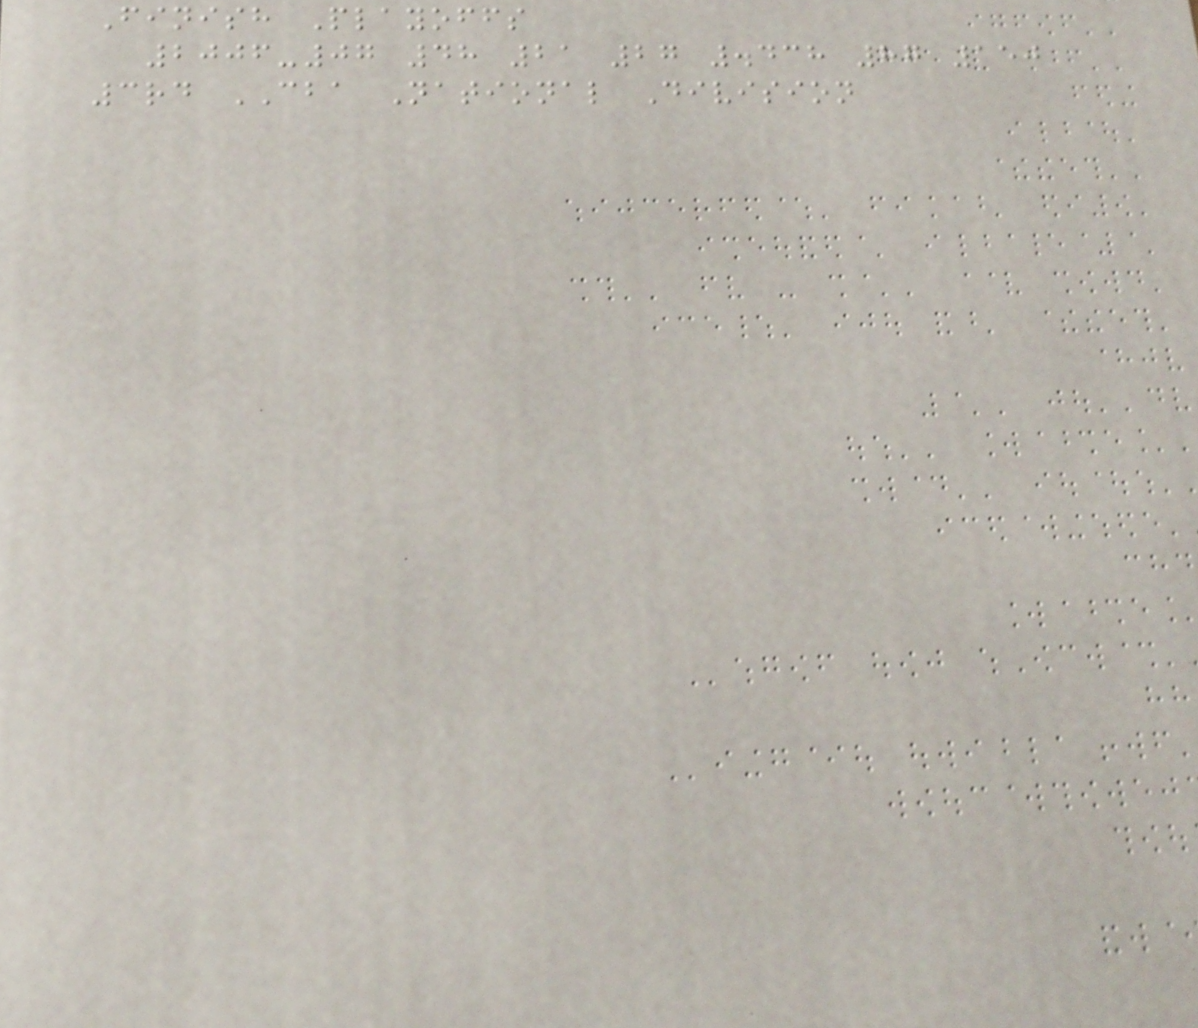Finish Playoffs
2006-07 48 21 27 .438 87 150
3rd CBA National Division
